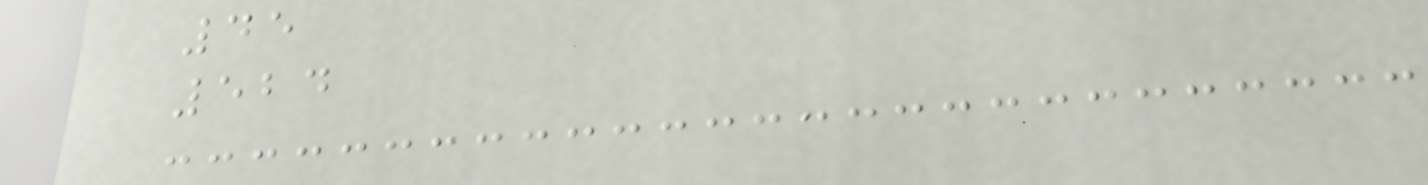45
524
